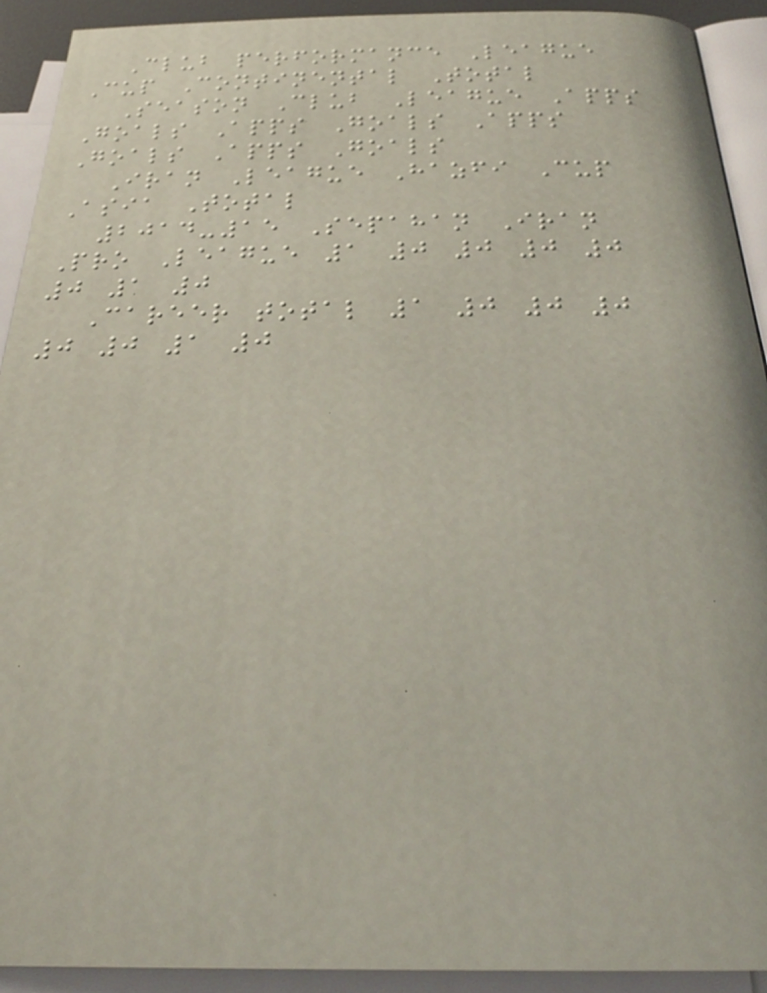Club performance League
Cup Continental Total
Season Club League Apps
Goals Apps Goals Apps
Goals Apps Goals
Iran League Hazfi Cup
Asia Total
2014-15 Sepahan Iran
Pro League 1 0 0 0 0
0 1 0
Career total 1 0 0 0
0 0 1 0
